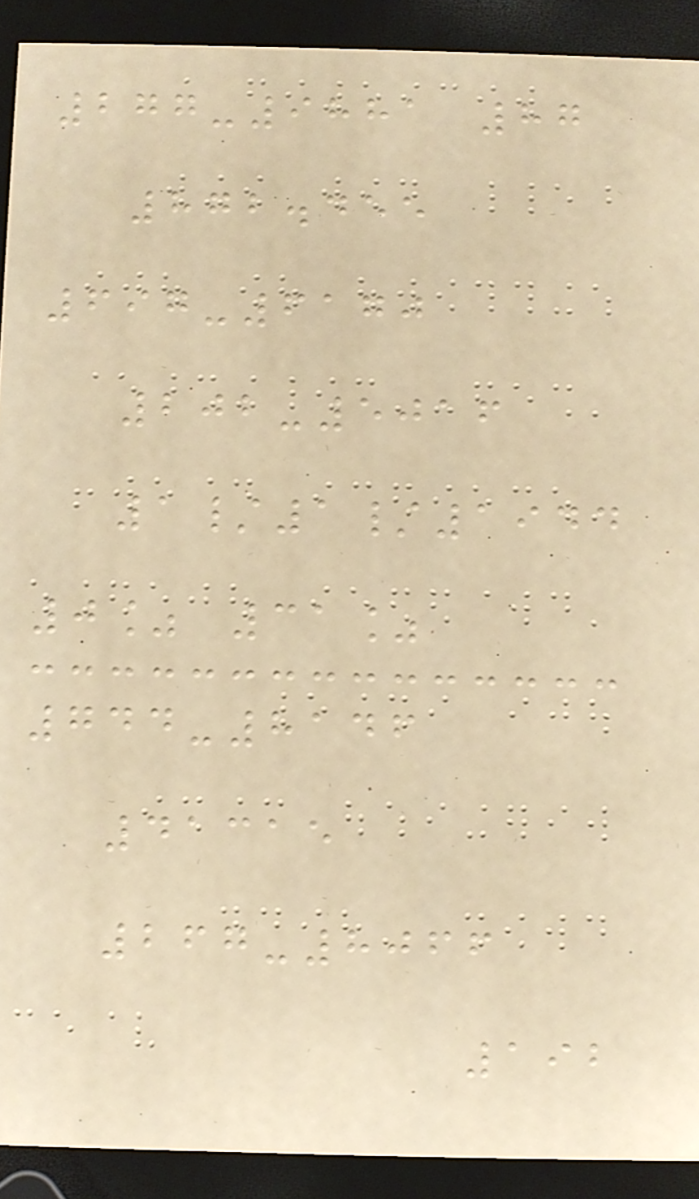277-9881 87
872.455
697-6170
202-5016
1/1/1944
0% 31%
744-8146
41315
267-8066
192
